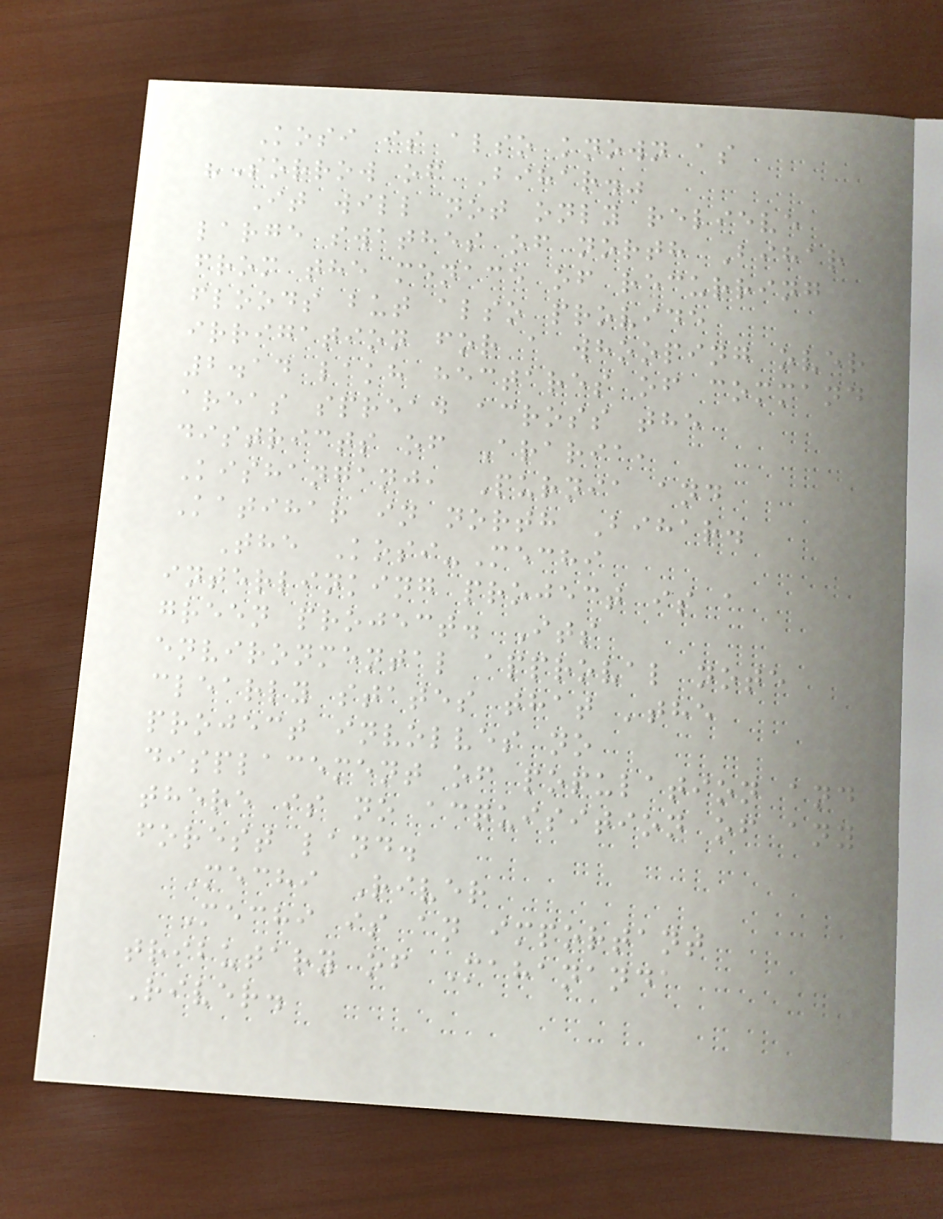Kosi is also known as
"Sorrow of Bihar."
It will not only relieve
large swathes of north Bihar
from the menace of recurring
floods but also provide
irrigation for a whooping over
2.14 lakh hectares of command
areas spread across the
districts of Araria,
Kishanganj, Purnia and
Katihar in north Bihar.
The Kosi-Mechi
interlinking project is a
green project. Its
environmental approval note
clearly states that 'the
project involves no
displacement of population and
there is no acquisition of any
forest land.
Mechi River
Mechi is an important
tributary of Mahananda
River.
